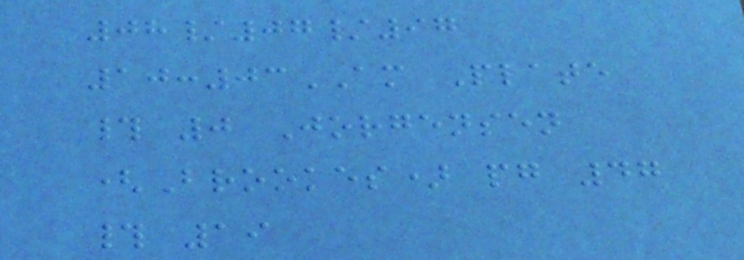08/07/97
10:03AM Plate
# 0 Jorgensen
(Brookes) pg 47
# 19
